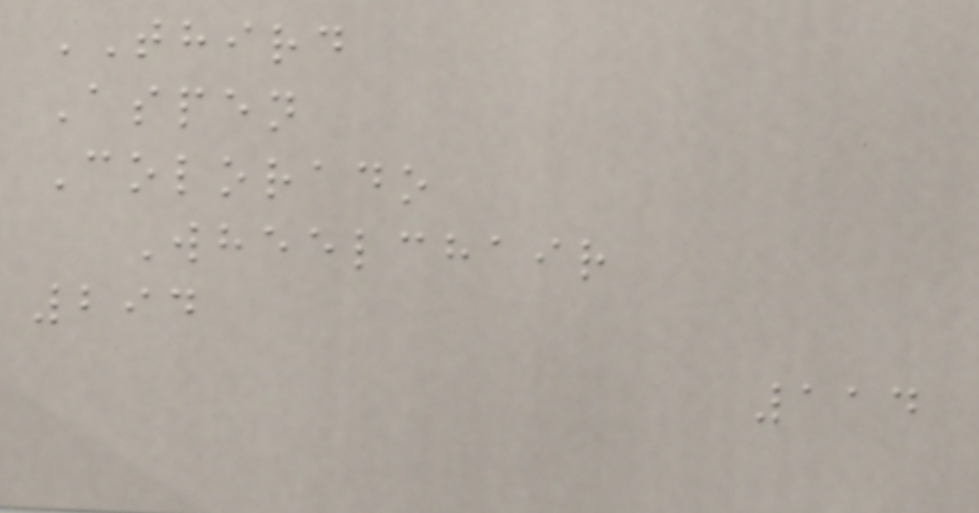THIRD
Aspen
Colorado
Wheelchair
294
114
